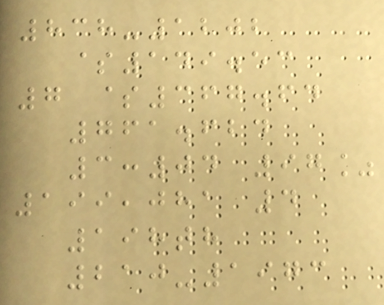838-1202
$149.53
7 $367.64
761.624
3:04 97%
199,081 4
198th
210-1973
